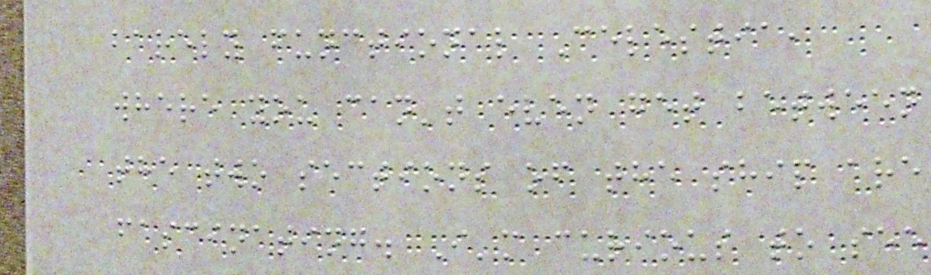barely functional Celestia,
where you can't even get between
the two sections of the ship are
fascinating. I'm curious to see
